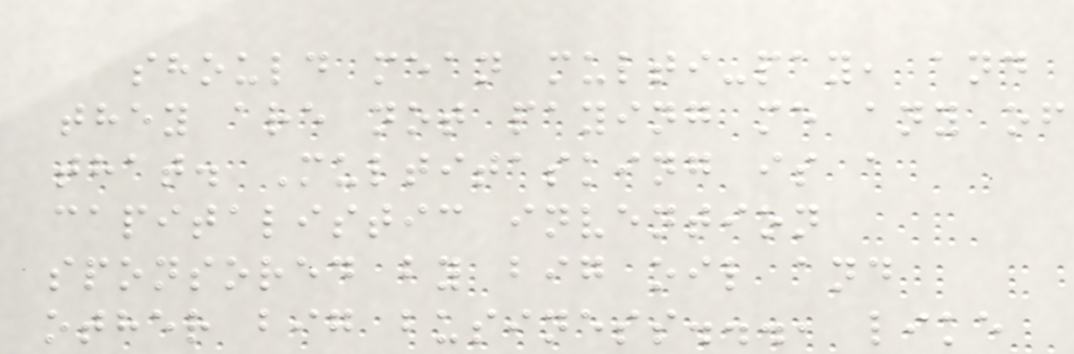should mean multi-pay, and
they are not paying me any of
that. Multitasking is a
capitalistic invention
sponsored by big oil and
other big business..., like
